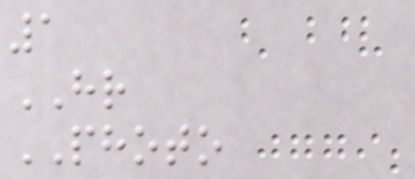1
HR
PHOTO
